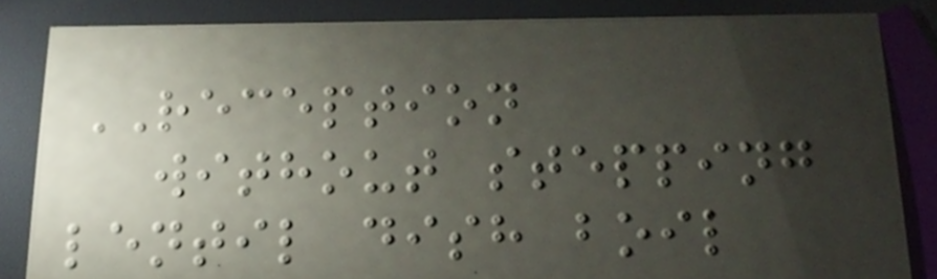RECEPTION
without stepping
lentil dish boil
